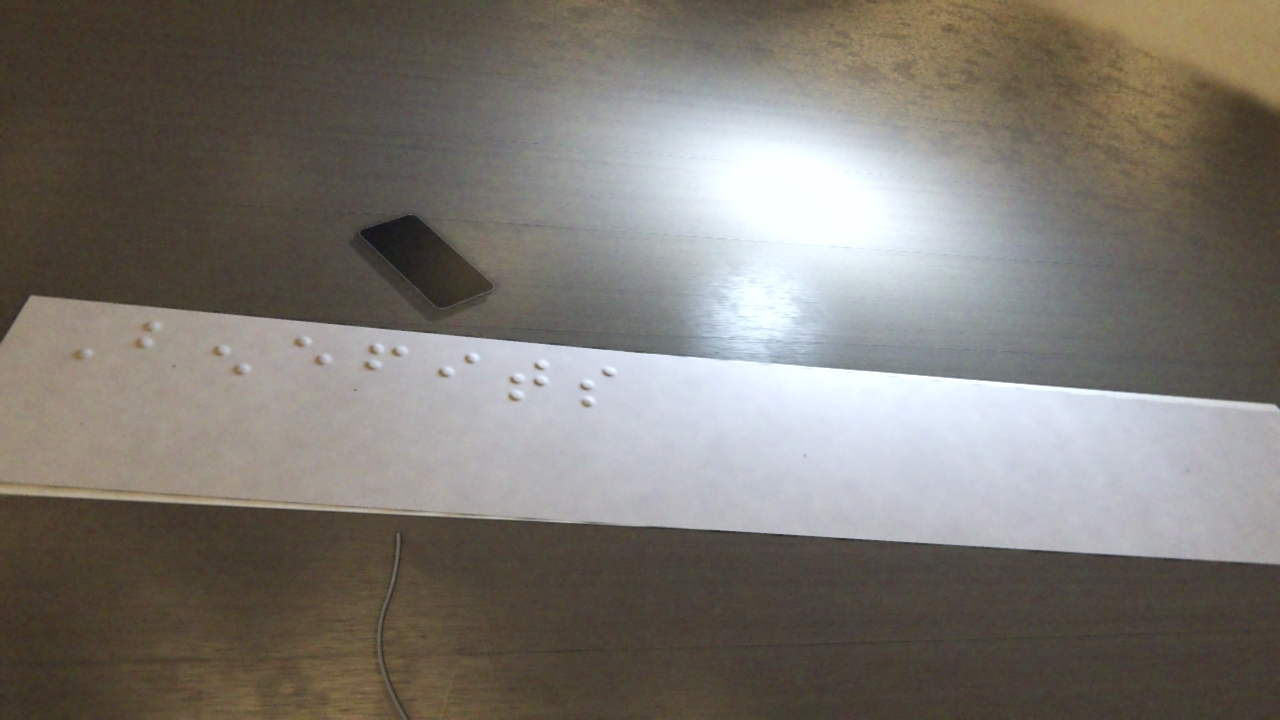Benefits
